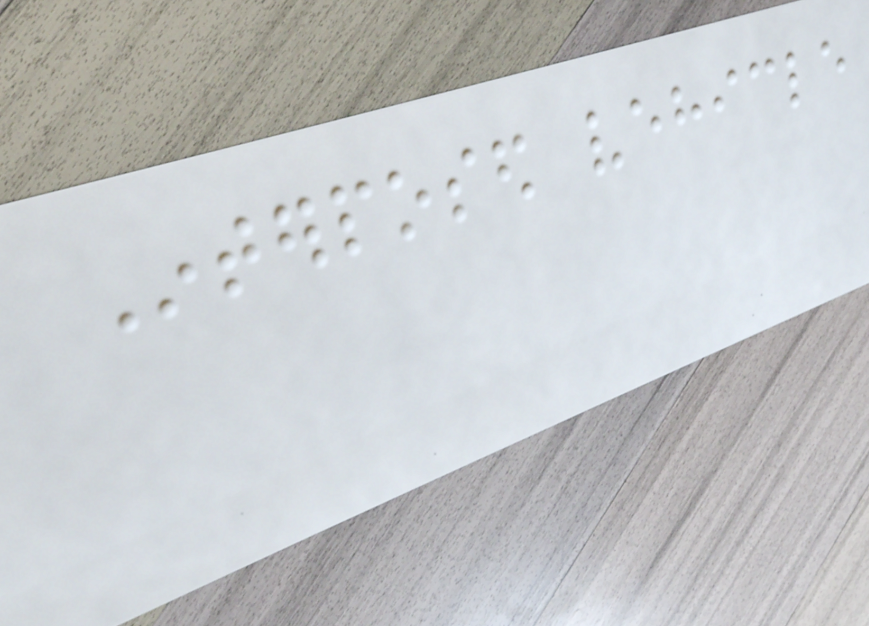Interposed vehicle
